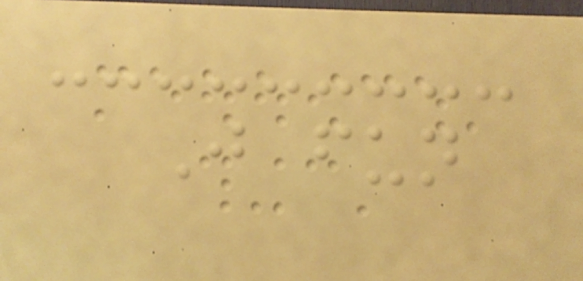Just fun
